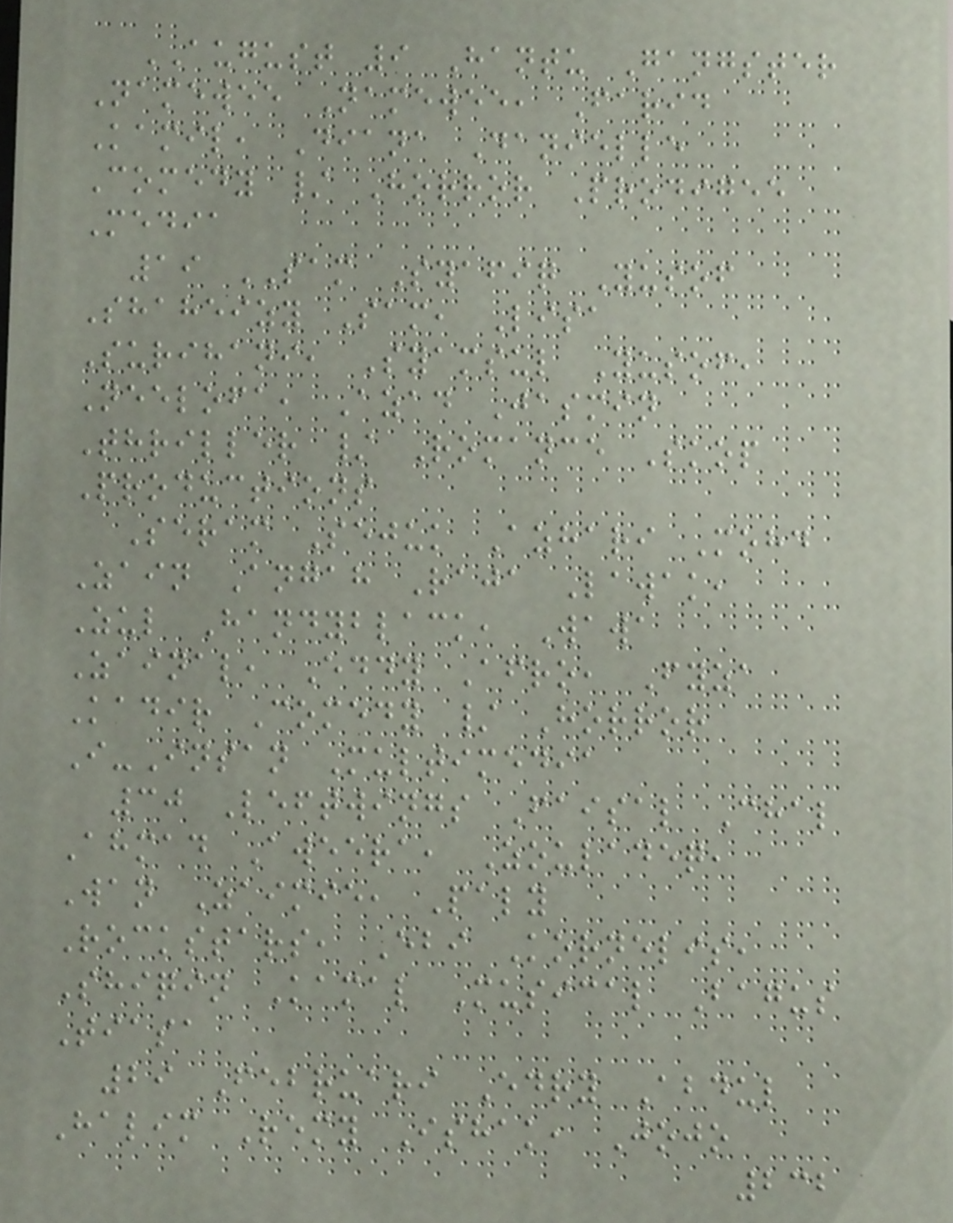AUGUST 9 Hantu Gangster
Namewee Namewee, Farid
Kamil, Diana Danielle
Comedy / Horror Prodigee
Media
19 SAM Syafiq Yusof
Shaheizy Sam, Lisa
Surihani, Syamsul Yusof,
Neelofa, Azad Jasmin
Thriller / Romance Skop
Productions
Seram Sejuk Azhari Mohd
Zain Angah Raja Lawak,
Zul Handyblack, Wawa
Zainal, Eddy Afro, Fyza
Kadir Comedy / Horror
I-Insan Multimedia
30 Leftwings Faisal Chal
Ahmad Aweera, Zouladeq,
Wan Zaimie, Paly
Rockstars, Ebi Kornelis,
Shiqin Kamal Musical Bagus
Tiasa
29 Februari Edry Abdul
Halim Remy Ishak, Jojo
232
